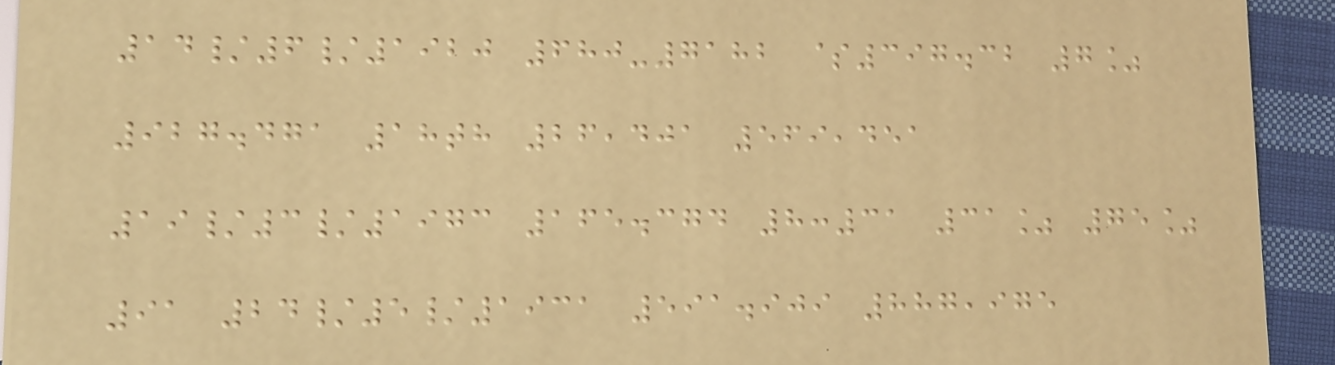14/6/1920 680-7182 $397.32 7%
927.471 18th 26,401 569,451
19/3/1973 165.374 8:31 31% 75%
91 24/5/1931 591.909 887,975
